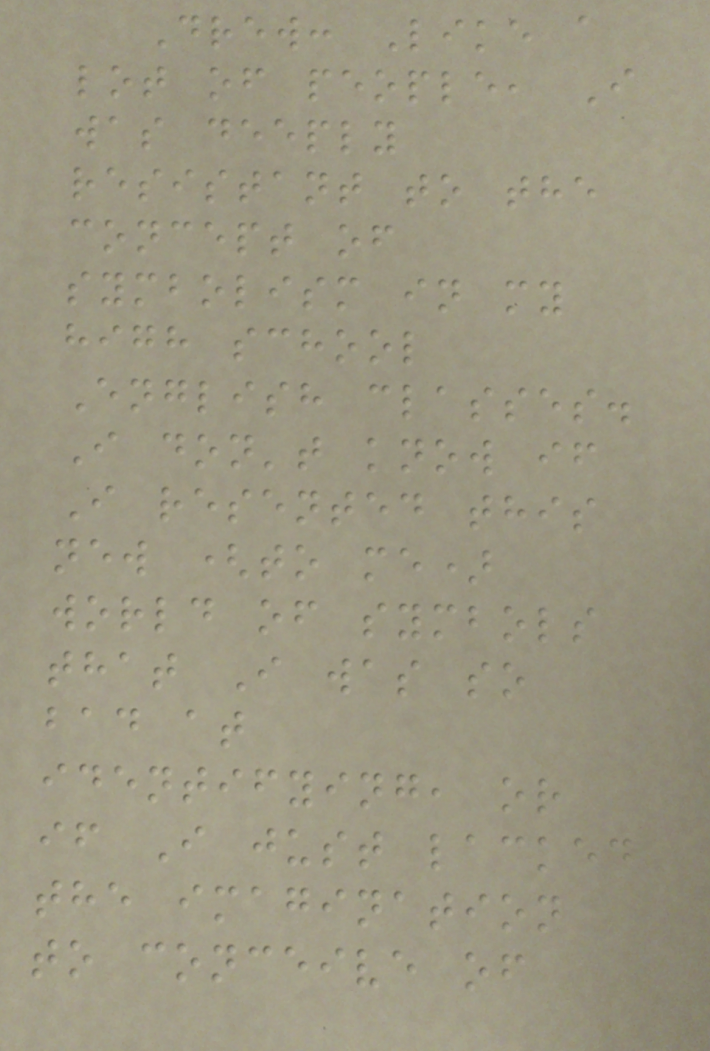Drew: Like a
lot of people, I
was deeply
resistant to the
concept of
symbolism in my
high school
English classes.
I don't know if
I resented this
new (to me)
world of symbols
that I was so
bad at
identifying, or
if I just lacked
the imagination
to conceive of
